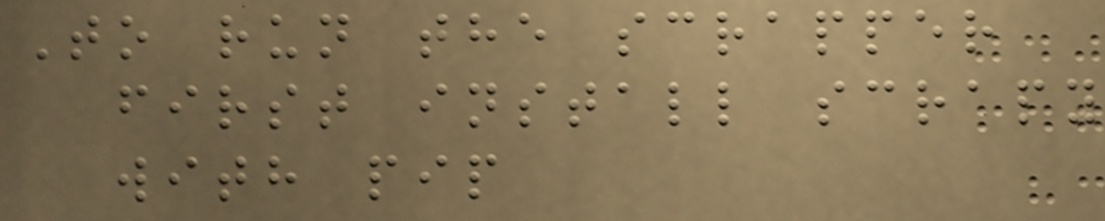To run the scrapper
first install scrapy
with pip
